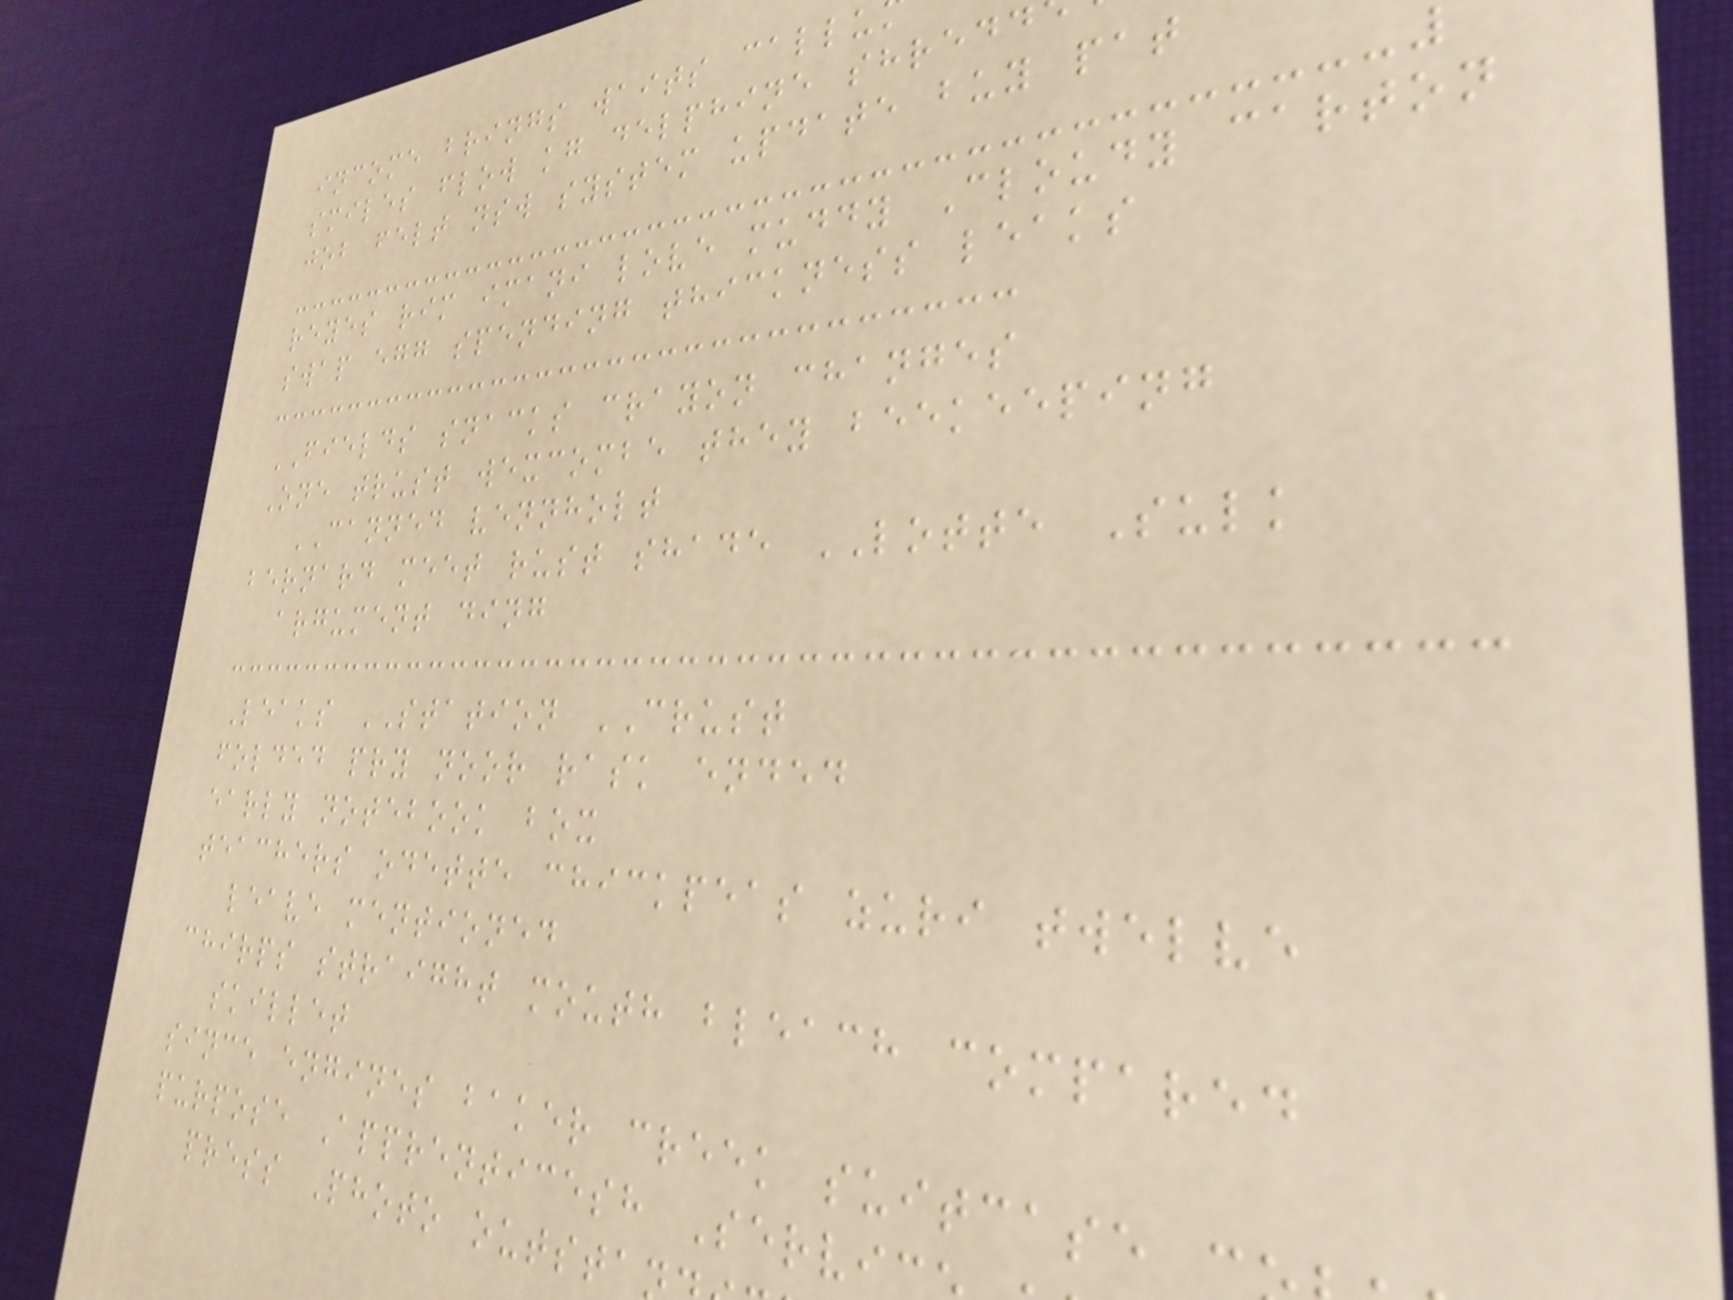income brings waits callu
smiles flow kg delphine shredd
job felt nsw system update buy pat
reyes rim imani love muddy Cloudy carton
swap egg spending thickness leaks
FIELDS snacks crayon changes
One trust wexcombe they beekeeping
CANNED vennholt
bernard meet rust shade LOTTE Sulk
argument ding
Leaks STATION CRUST
folded pry noor rask ended
early notebook box
teachers odette chickpeas zuri twelve
leave mentioned
chirps straight mouth bleach compared
skillet
since engines baker creek suitcase
purpose Apprenticesh Servi
press Photo outsta
